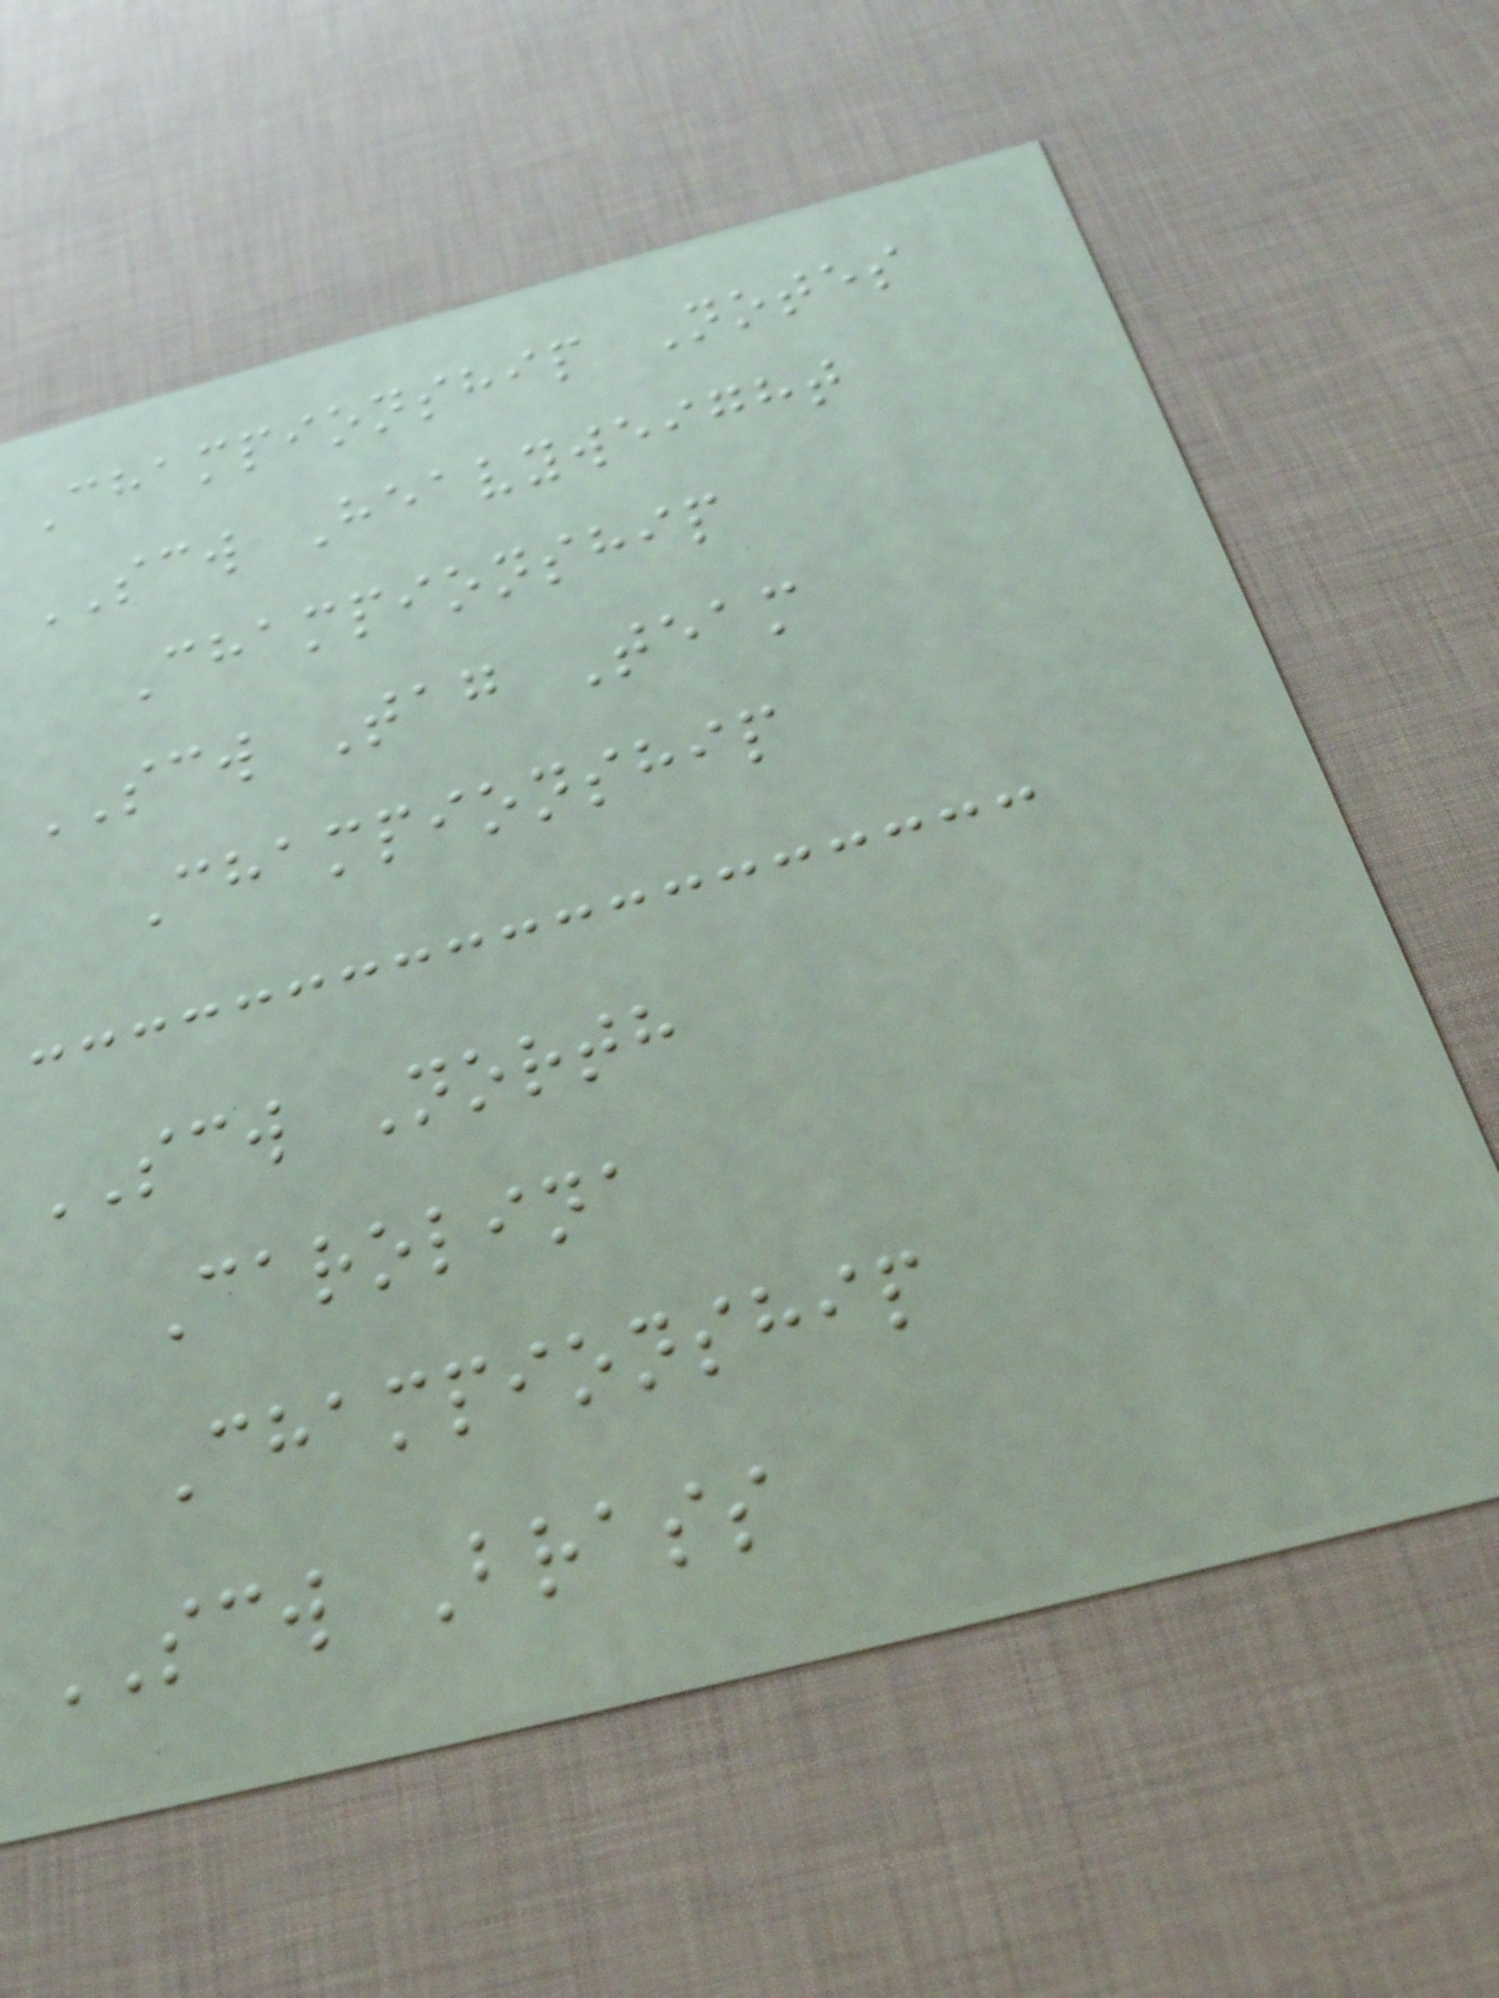Championship Notes
SCW Heavyweight
Championship
SCW Tag Team
Championship
SCW North
Carolina
Championship
SCW Brass
